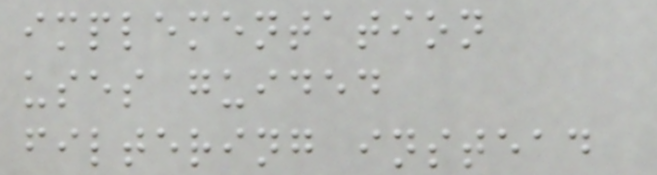implementation
uses guided
filtering instead
